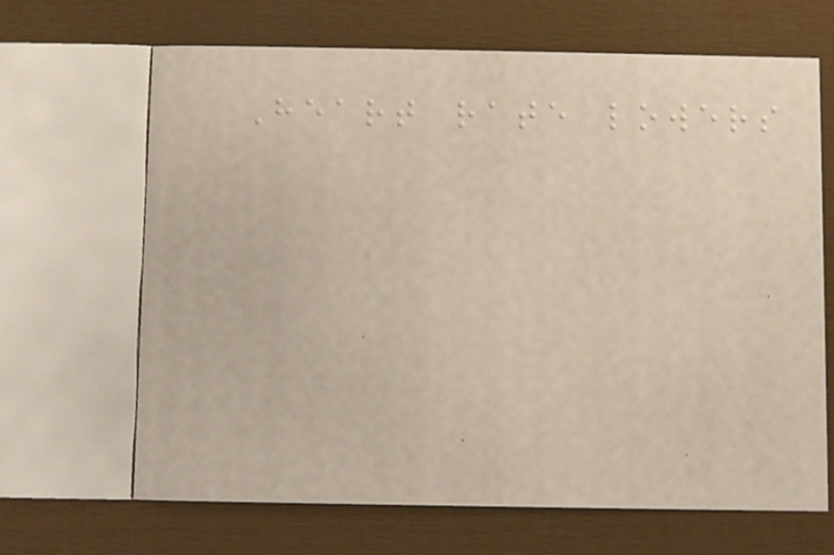Heart rate lowers
